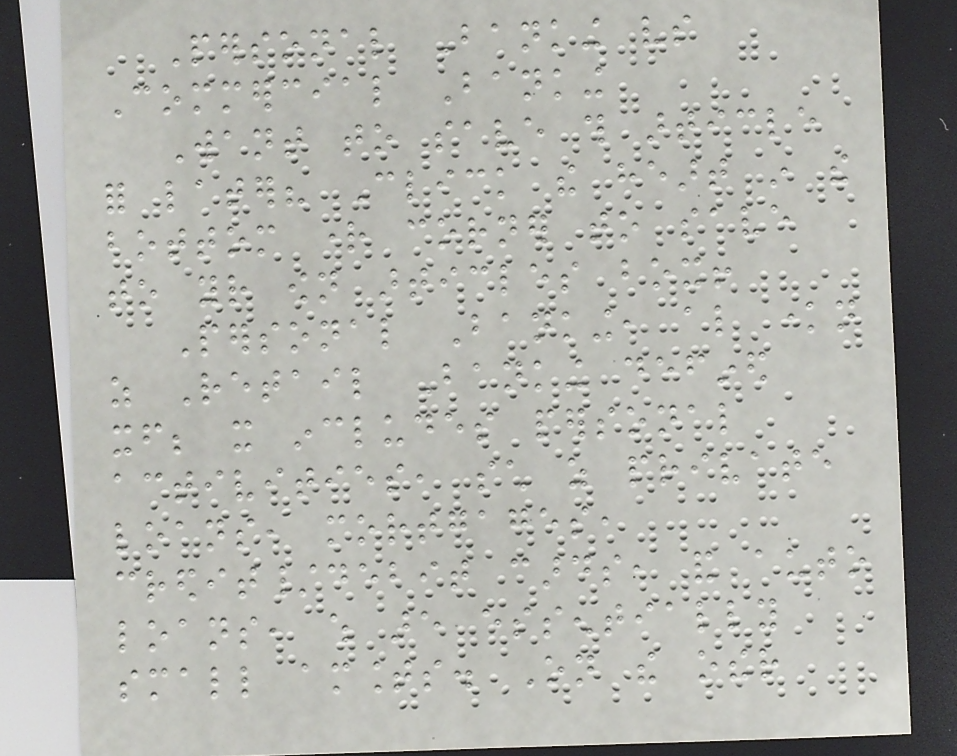Personal Banking vs
Commercial Banking
Want to save this article
for later? Click the heart in the
bottom right corner to save
to your own articles box!
Personal Banking, also known
as Retail Banking defined
itself; it includes personal
activities, such as private
loans, mortgages,
credit/debit cards, and auto
loans, which are essentially
small amounts. On the other
